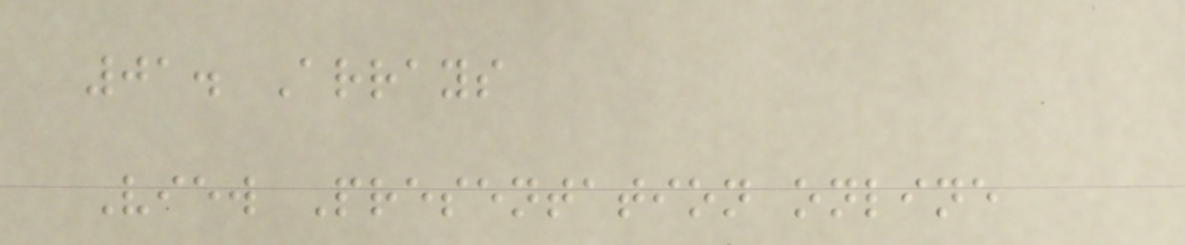01. Arrays
View Presentation online
